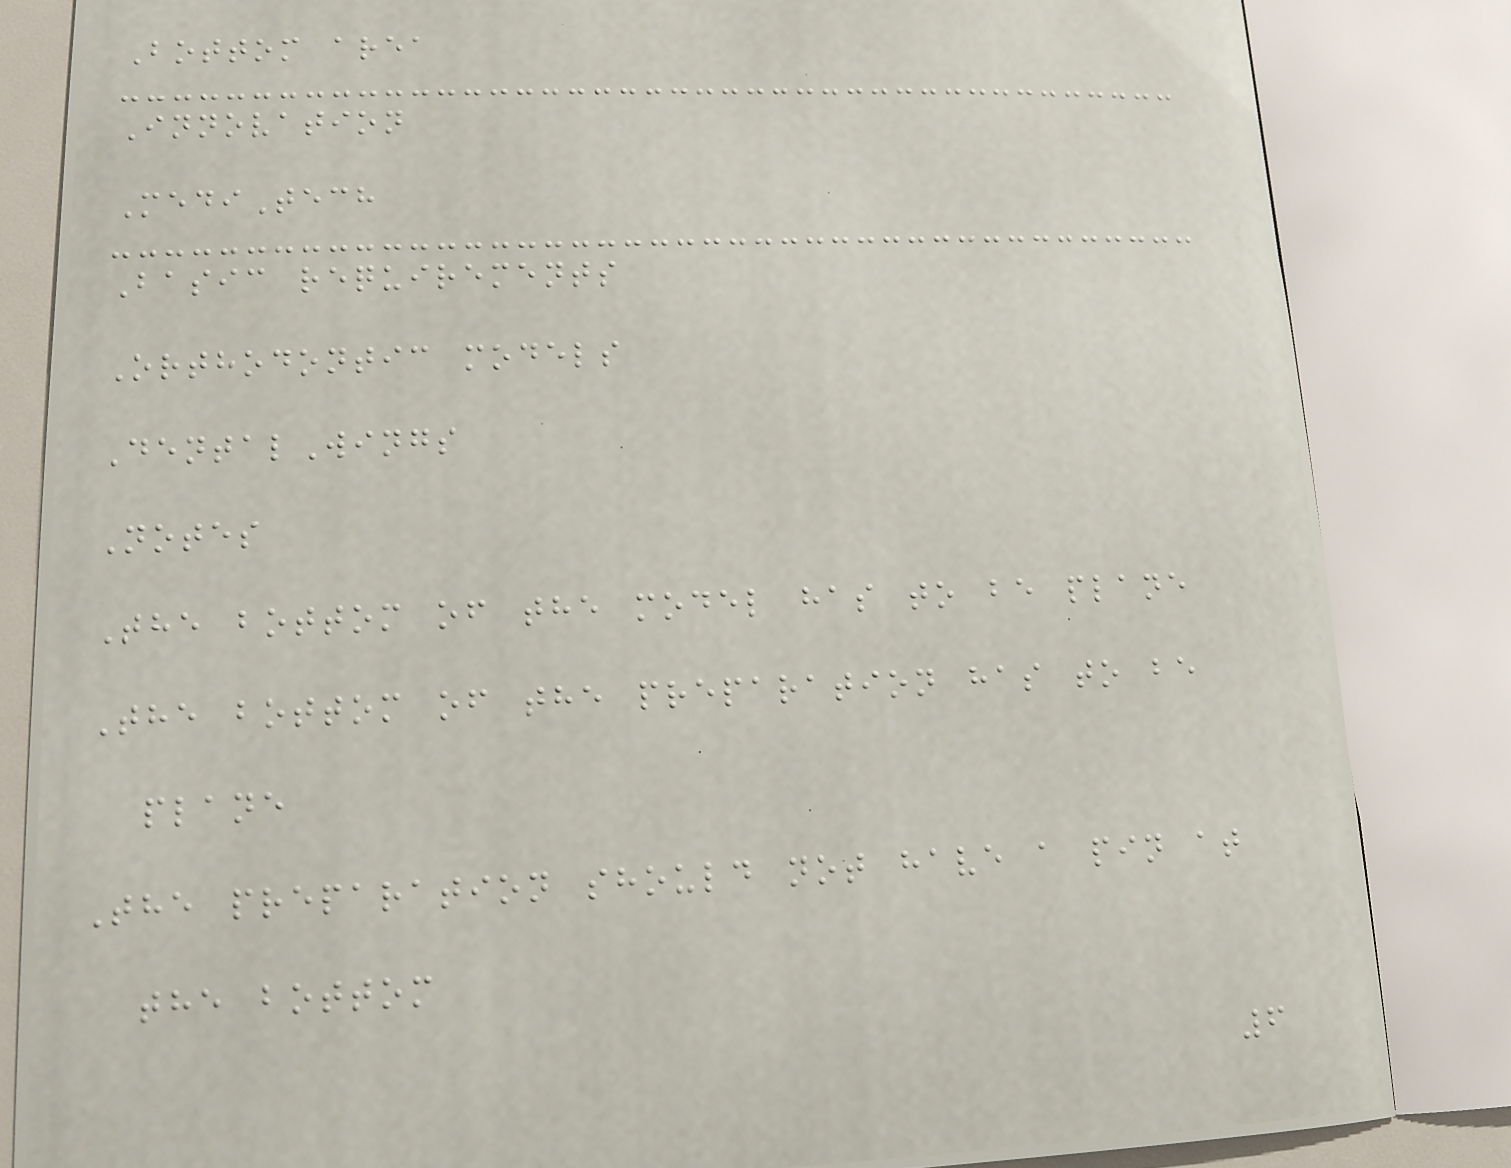Bottom area
Innovation
MediTech
Basic requirements
Orthodontic models
DentalWings
Notes
The bottom of the model has to be plane
The bottom of the preparation has to be
plane
The preparation should not have a pin at
the bottom
6
